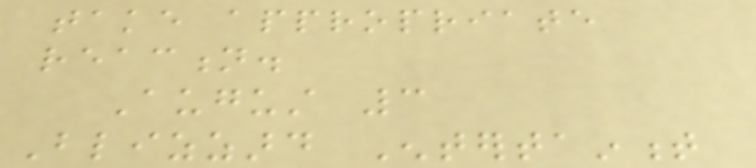take appropriate
reaction.
August 3
Blizzard Entertainment
